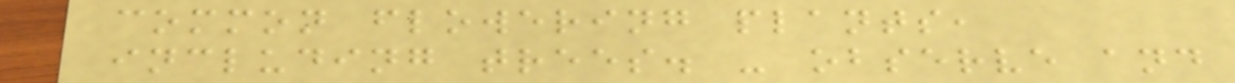common flowering plants,
including trees. - observe and
